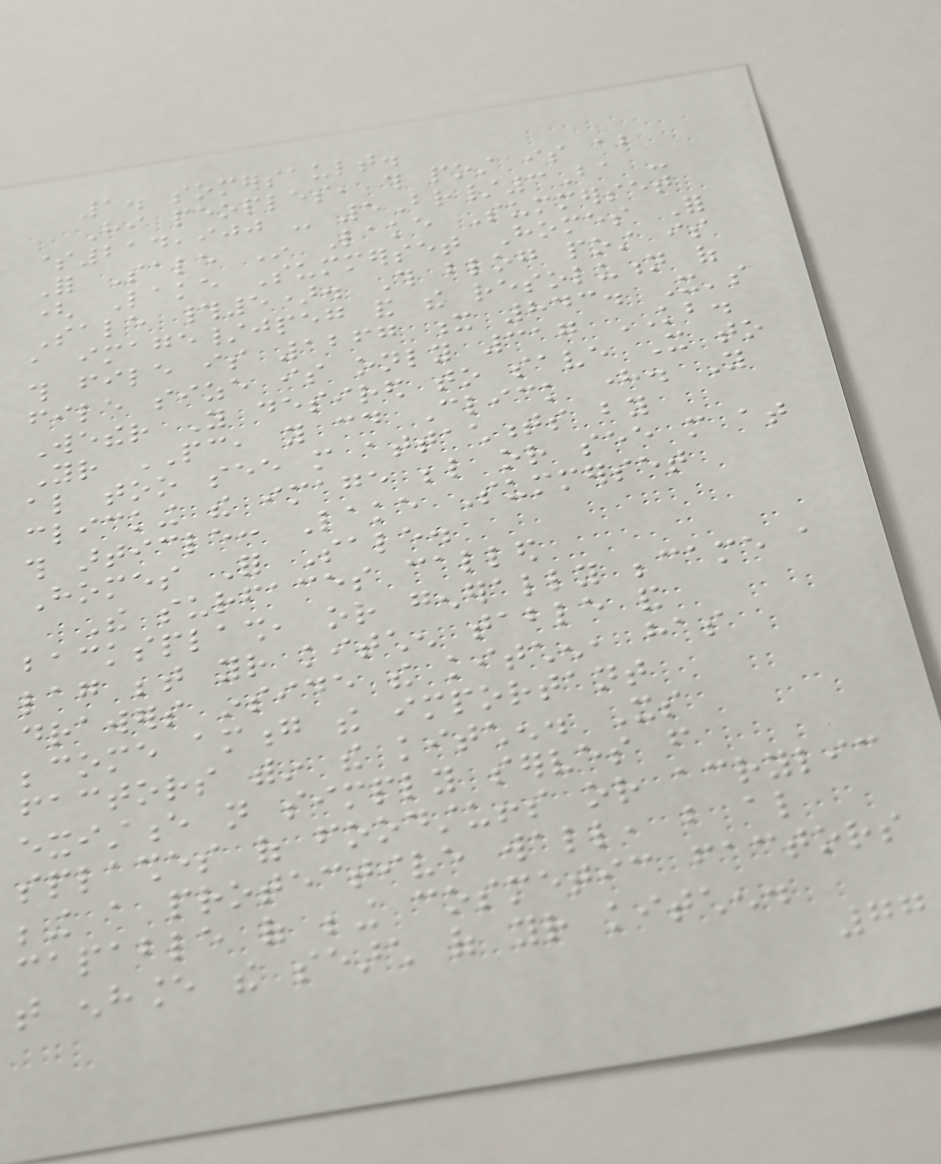1. somersault.
Hi peoples, this post is about
$214,900 - 5Br/3Ba -
For Sale In Lake Summerset
( Lake Summerset Homes For
Sale #5). This blog post is
a image/jpeg and the resolution of
this file is 1267 x 843. It's
file size is only 317 KB.
Wether You desired to save It to
Your PC, you could Click here. You
also too see more attachments by
clicking the image below or see more at
this article: Lake Summerset
Homes For Sale.
The surfaces called
backsplash, or generally became a
lag between your kitchen table and
drawers inside the kitchen, has
become among the important
factors within the kitchen. Its
existence not simply serves from
splashes of foodstuffs or acrylic
being a protective wall, but also
capable of being cosmetic factors
that enhance the search of your kitchen.
77
